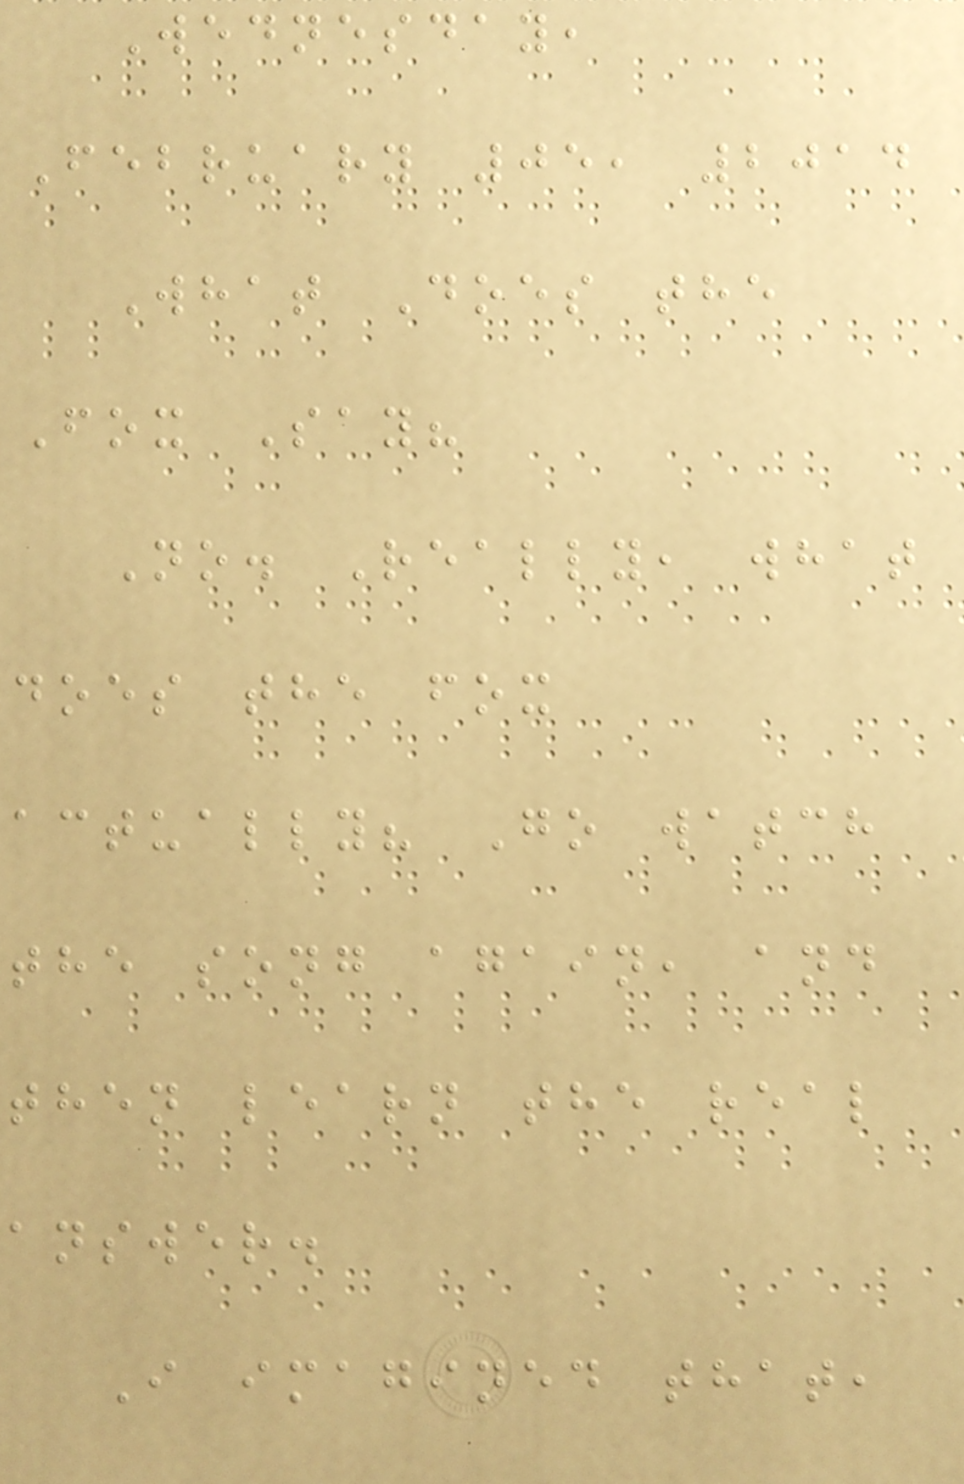Wednesday,
February 05, 2014
What Does the
Fox Say?
No. Really, what
does the fox
actually? Go watch
the song again, and
then learn the real
answer.
I imagined that,
